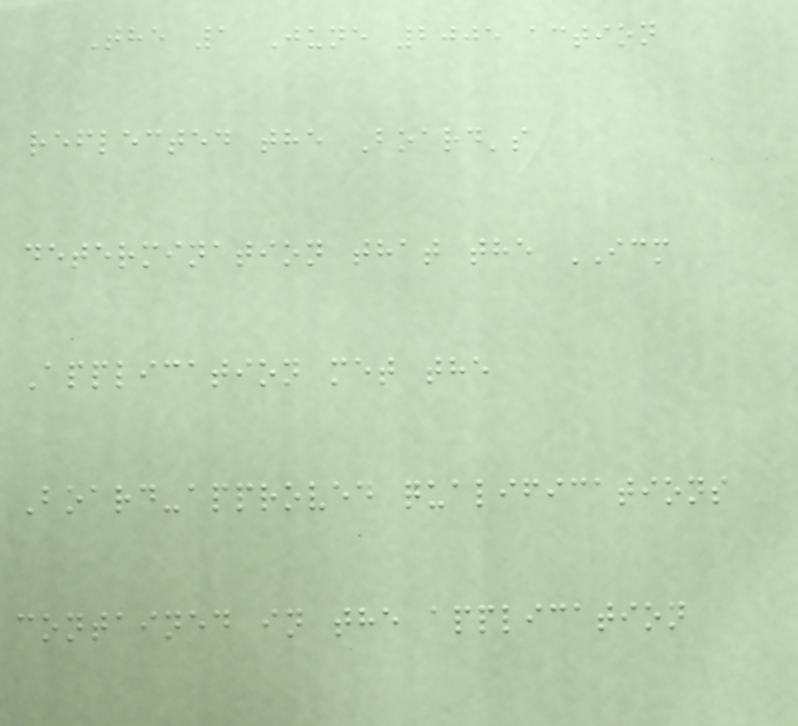The 1 June 2005 action
reflected the Board's
determination that the ICM
Application met the
Board-approved qualifications
contained in the application
